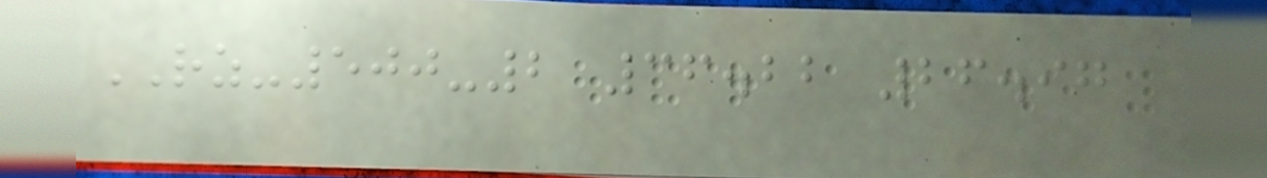RZ-500-2 36.22 26.97
